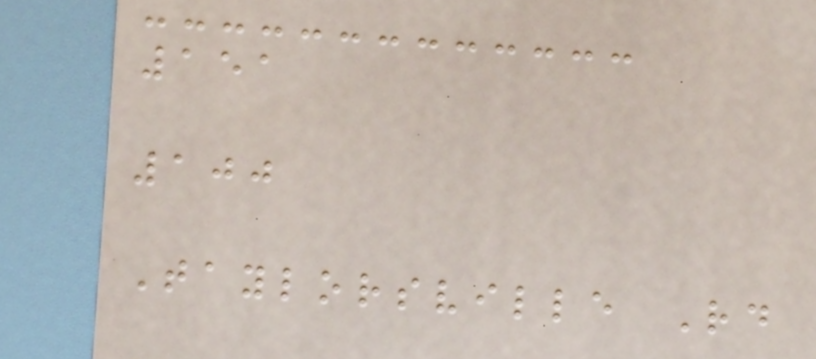151
100
Taylorsville Rd
